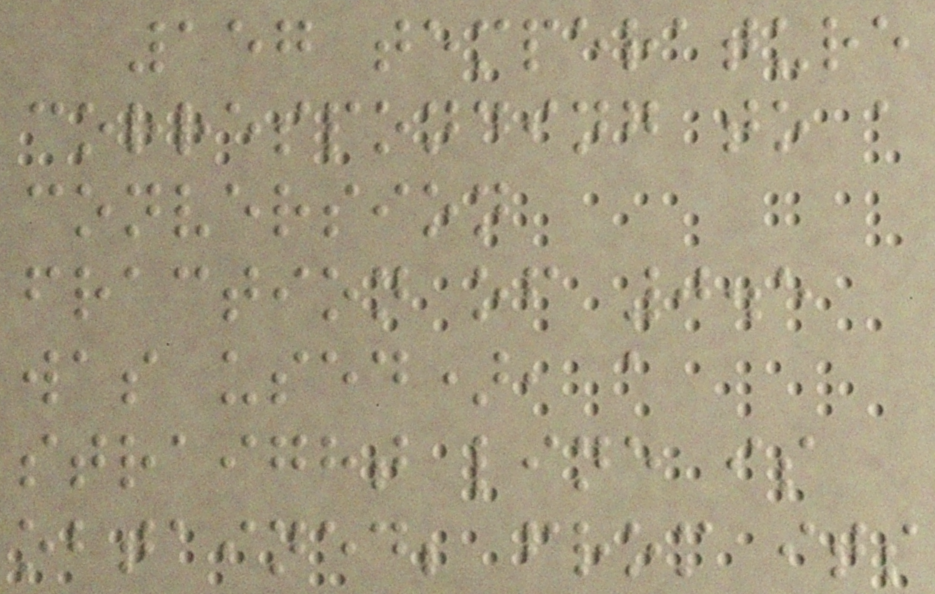157 temperature
corresponding to a
conversion
fraction of 0.5
was used), a
straight line is
obtained; from its
